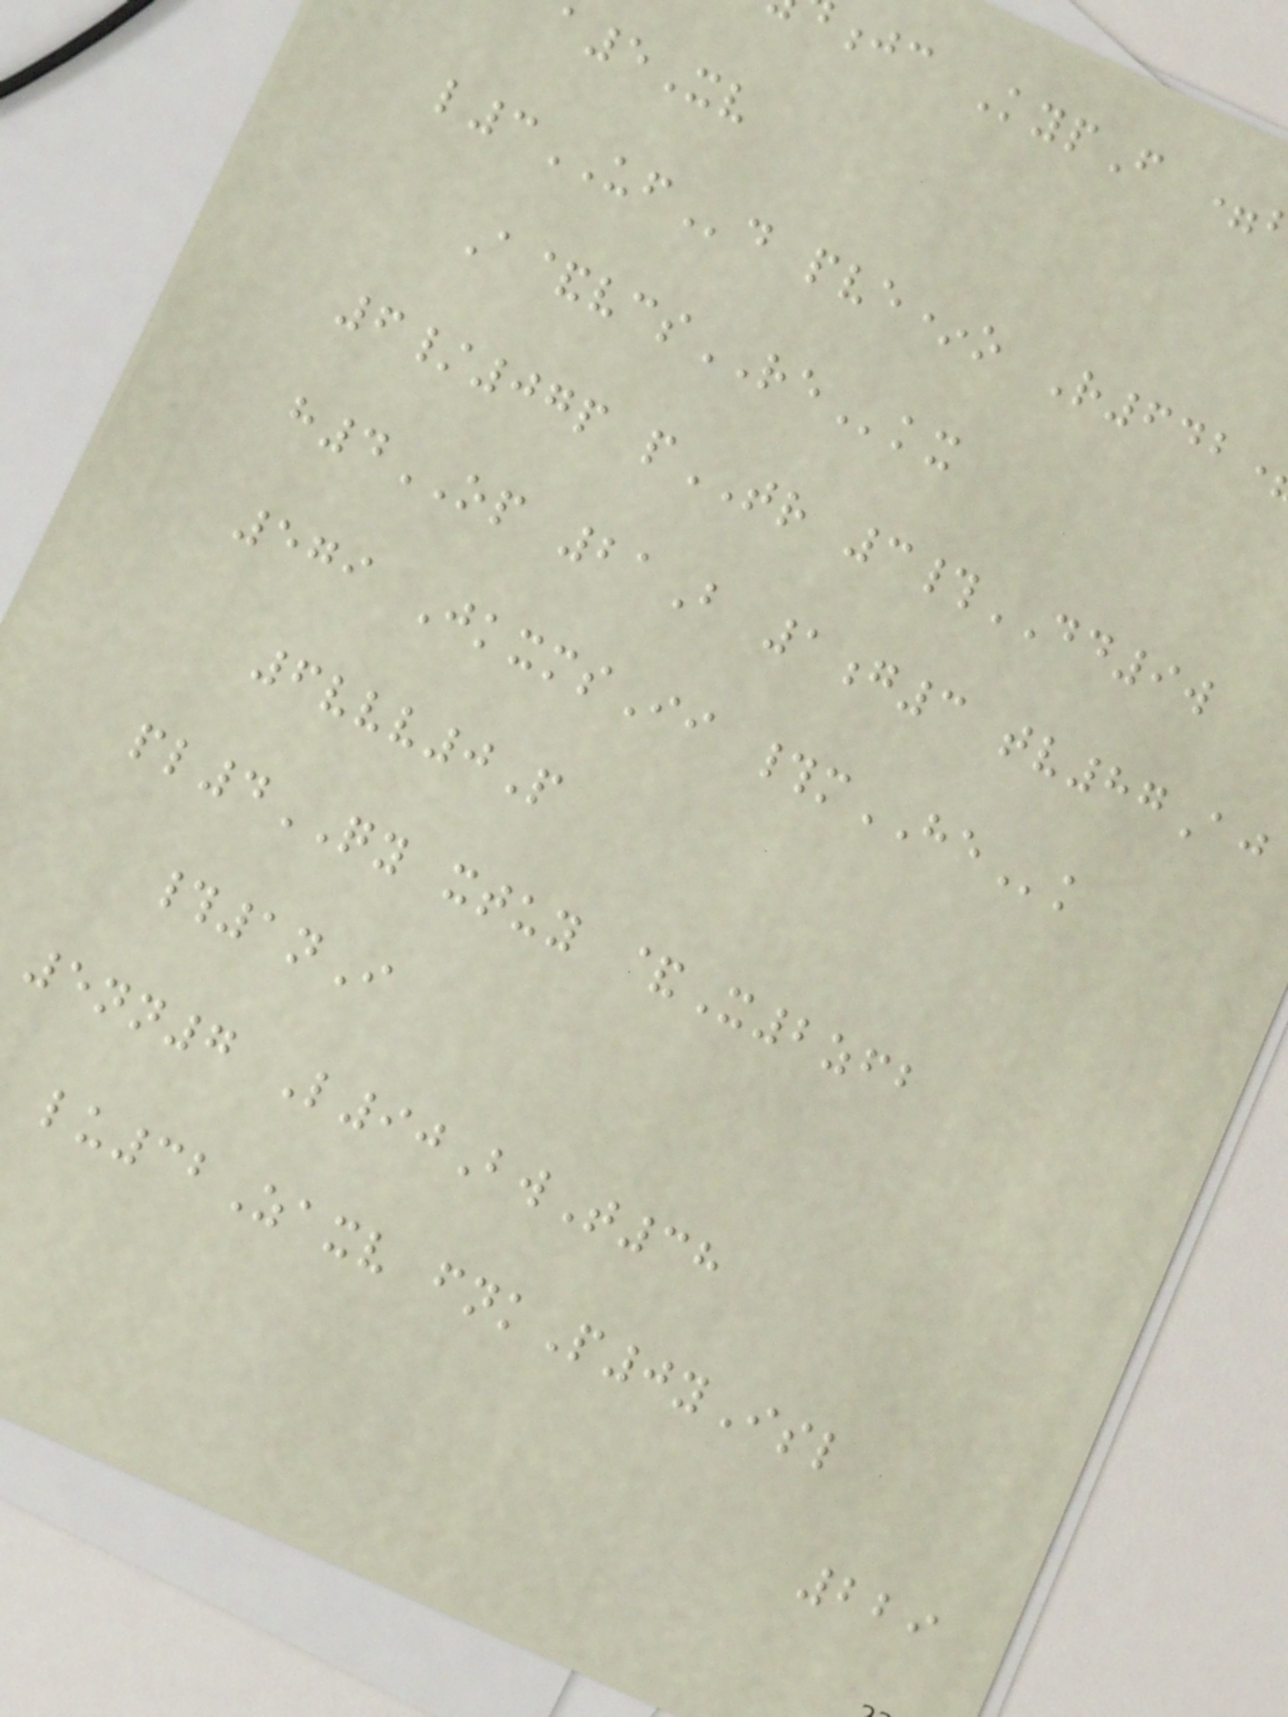jc KypF =
a5Xv
l3UFd pve*o R642
A&vcsREkx
6/07p pTR 3#DD9w
h4OP 21B 1g3 tv87Aj
579 JkxmsIi #mHEk
6vvv0P
pl4QY xtuy &X2zfb
#1nI
5nn7 L90BwT38
lu32Zaxv fnkP0yIsl
229
